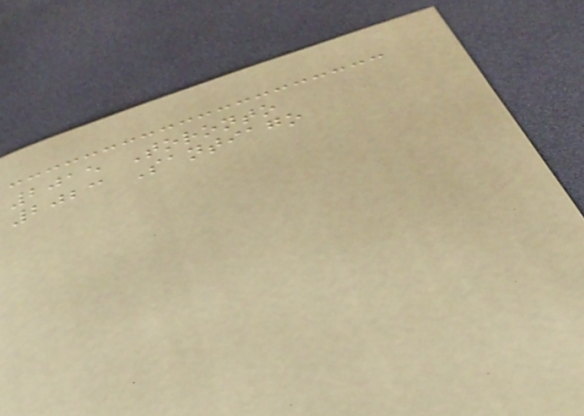2015 Toronto
2023 Santiago
